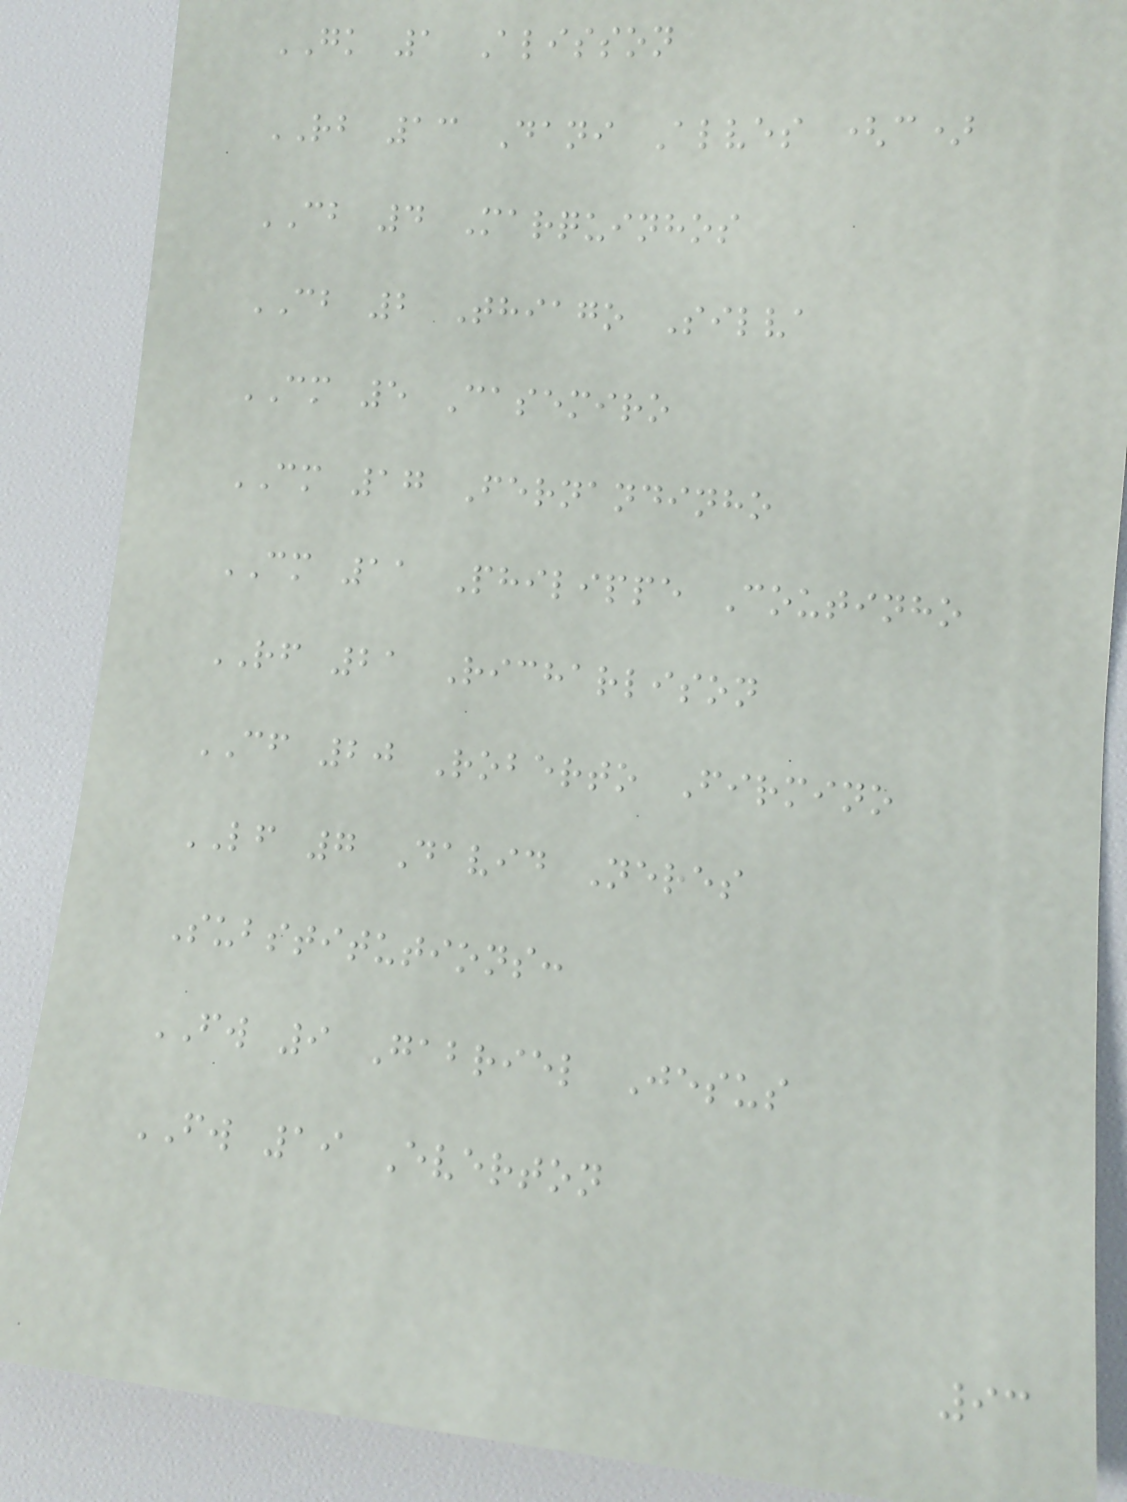GK 1 Alisson
RB 13 Dani Alves (c)
CB 4 Marquinhos
CB 2 Thiago Silva
CM 5 Casemiro
CM 17 Fernandinho
CM 11 Philippe Coutinho
RF 21 Richarlison
CF 20 Roberto Firmino
LF 7 David Neres
Substitutions:
FW 9 Gabriel Jesus
FW 19 Everton
93
